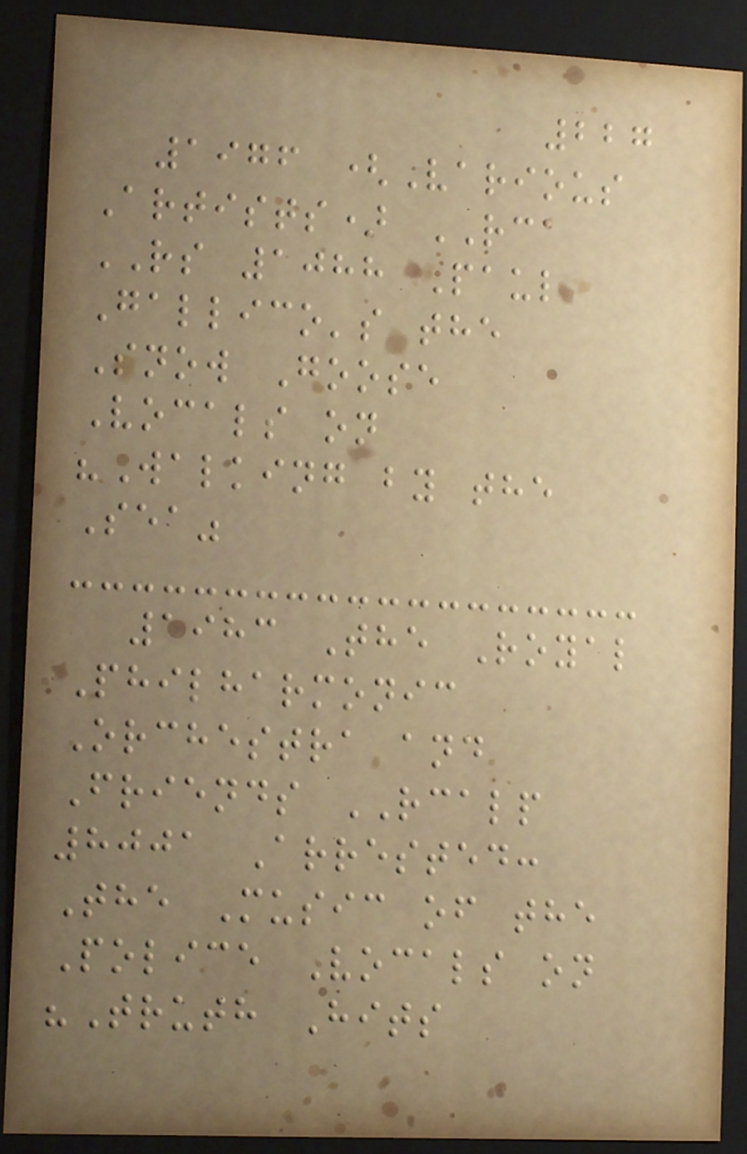227
1976 (Various
Artists) RCA
RS 1088 Paul
Gallico's the
Snow Goose
Vocals on
"Walking by the
Sea"
1983 The Royal
Philharmonic
Orchestra and
Friends RCALP
8001 Arrested:
The Music of the
Police Vocals on
"Truth Hits
